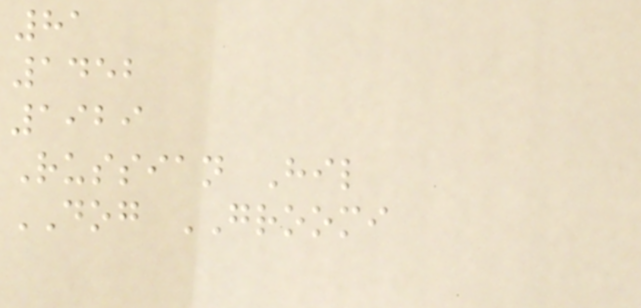81
1452
1929
Russian Hil
DOG GROOMI
